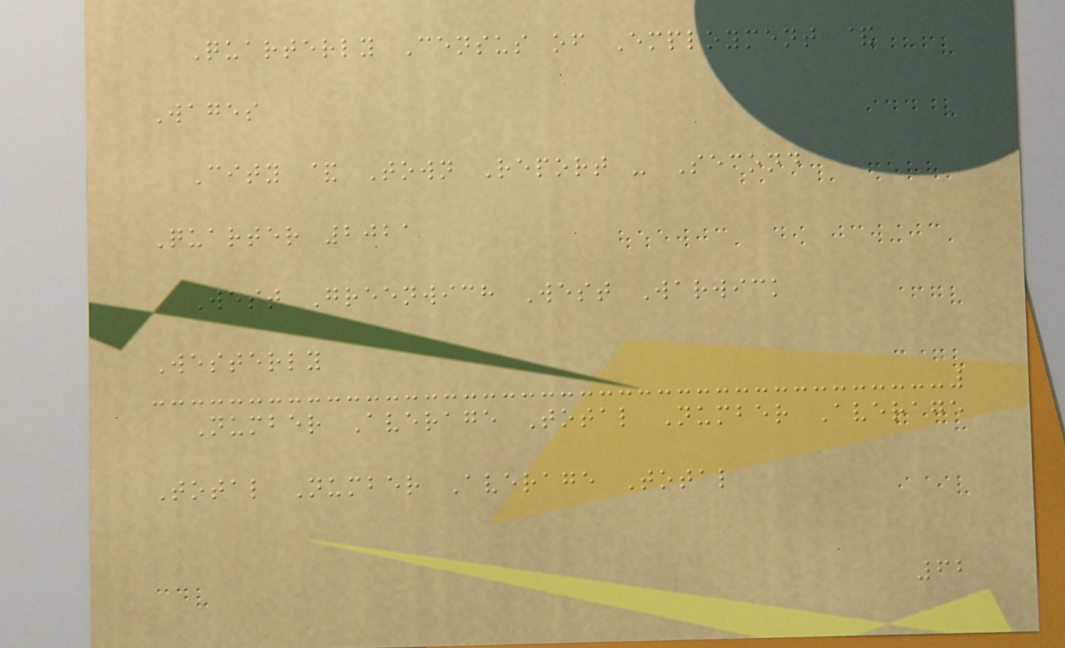Quarterly Census of Employment &
Wages
City & Town Report - Second
Quarter 2021
West Greenwich West Warwick
Westerly
Number Average Total Number Average
Total Number Average Total
62
